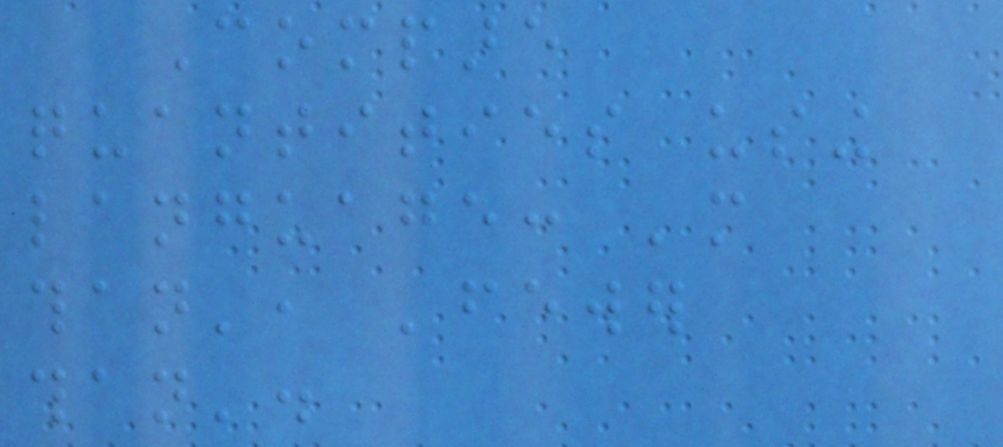Compare
quantities using
language: 'more
than', 'fewer
than'.
